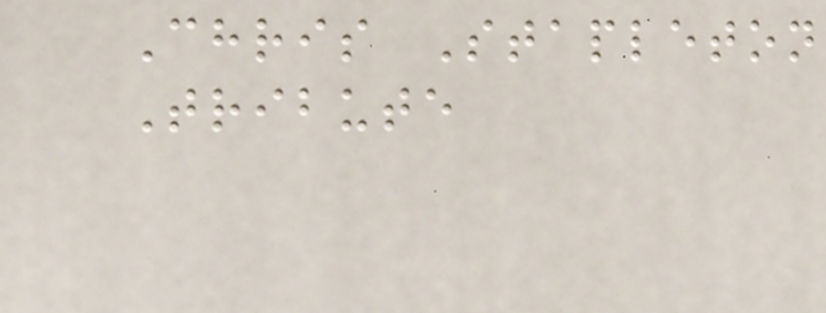Chris Stapleton
Tribute
